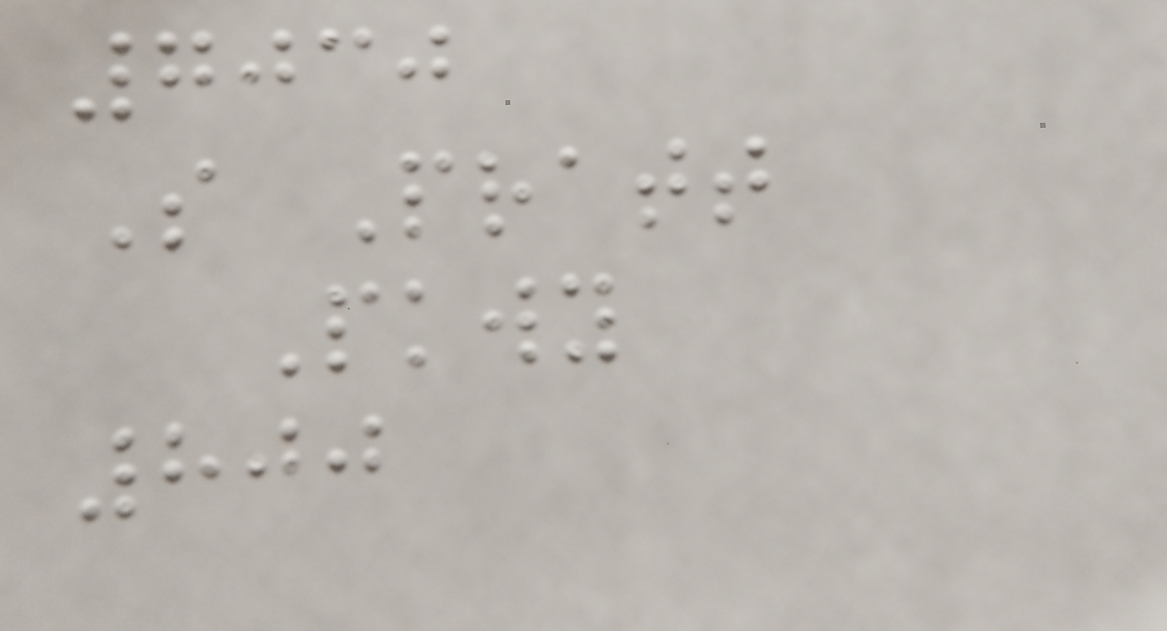7030
S Pratt
Pkwy
800
